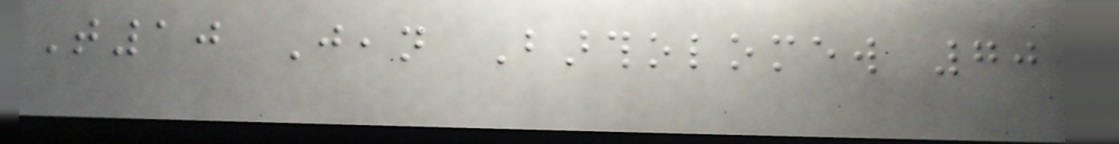T10 Jean Bartholomew 70
